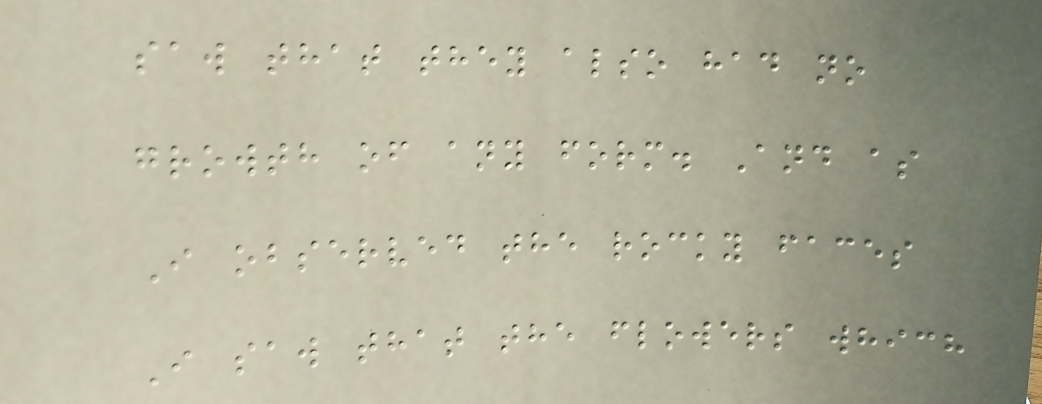saw that they also had no
growth of any form. And as
I observed the rocky faces
I saw that the flowers which
